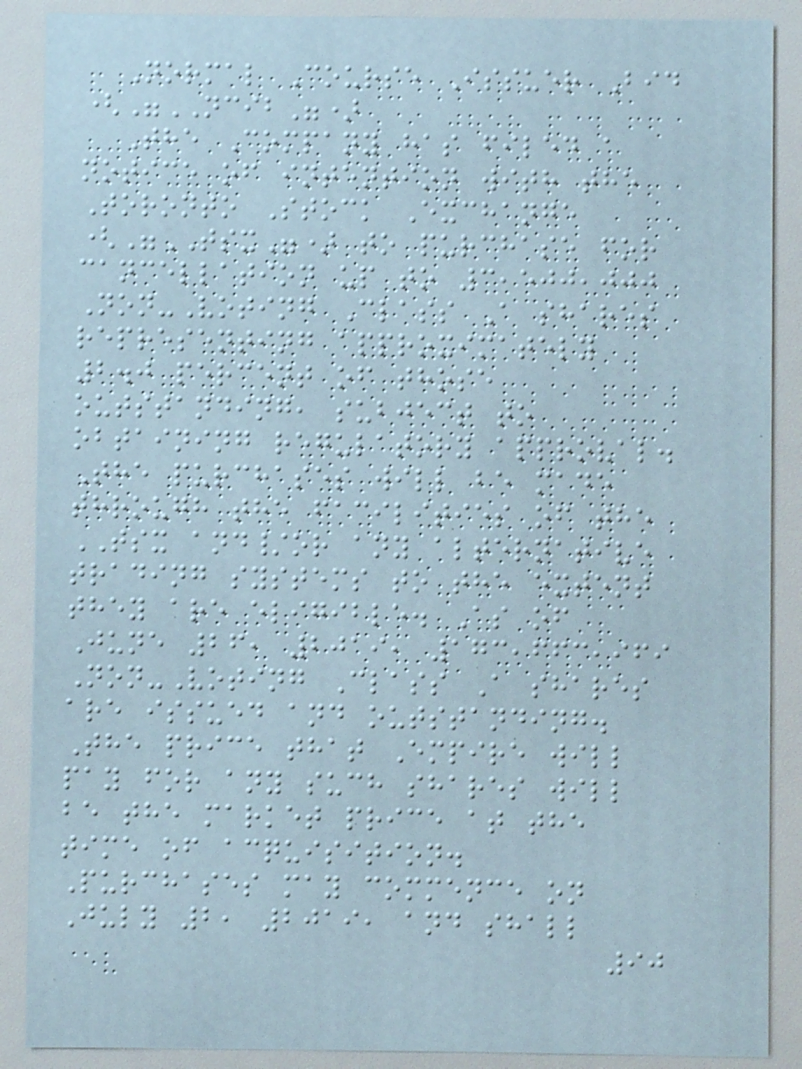Normal Course Issuer Bid
("NCIB")
The Company has filed a
notice of intention with the
Toronto Stock Exchange
("TSX") to purchase for
cancellation up to 3,500,000
Non-Voting Class A shares
representing approximately
2.0 percent of those
outstanding, subject to
obtaining regulatory approval.
The purchases will be made
through the facilities of the
TSX and/or any alternative
trading systems to the extent
they are eligible. As of
June 26, 2019, 173,663,969
Non-Voting Class A shares
are issued and outstanding.
The price that Empire will
pay for any such shares will
be the market price at the
time of acquisition.
Purchases may commence on
July 2, 2019, and shall
90
